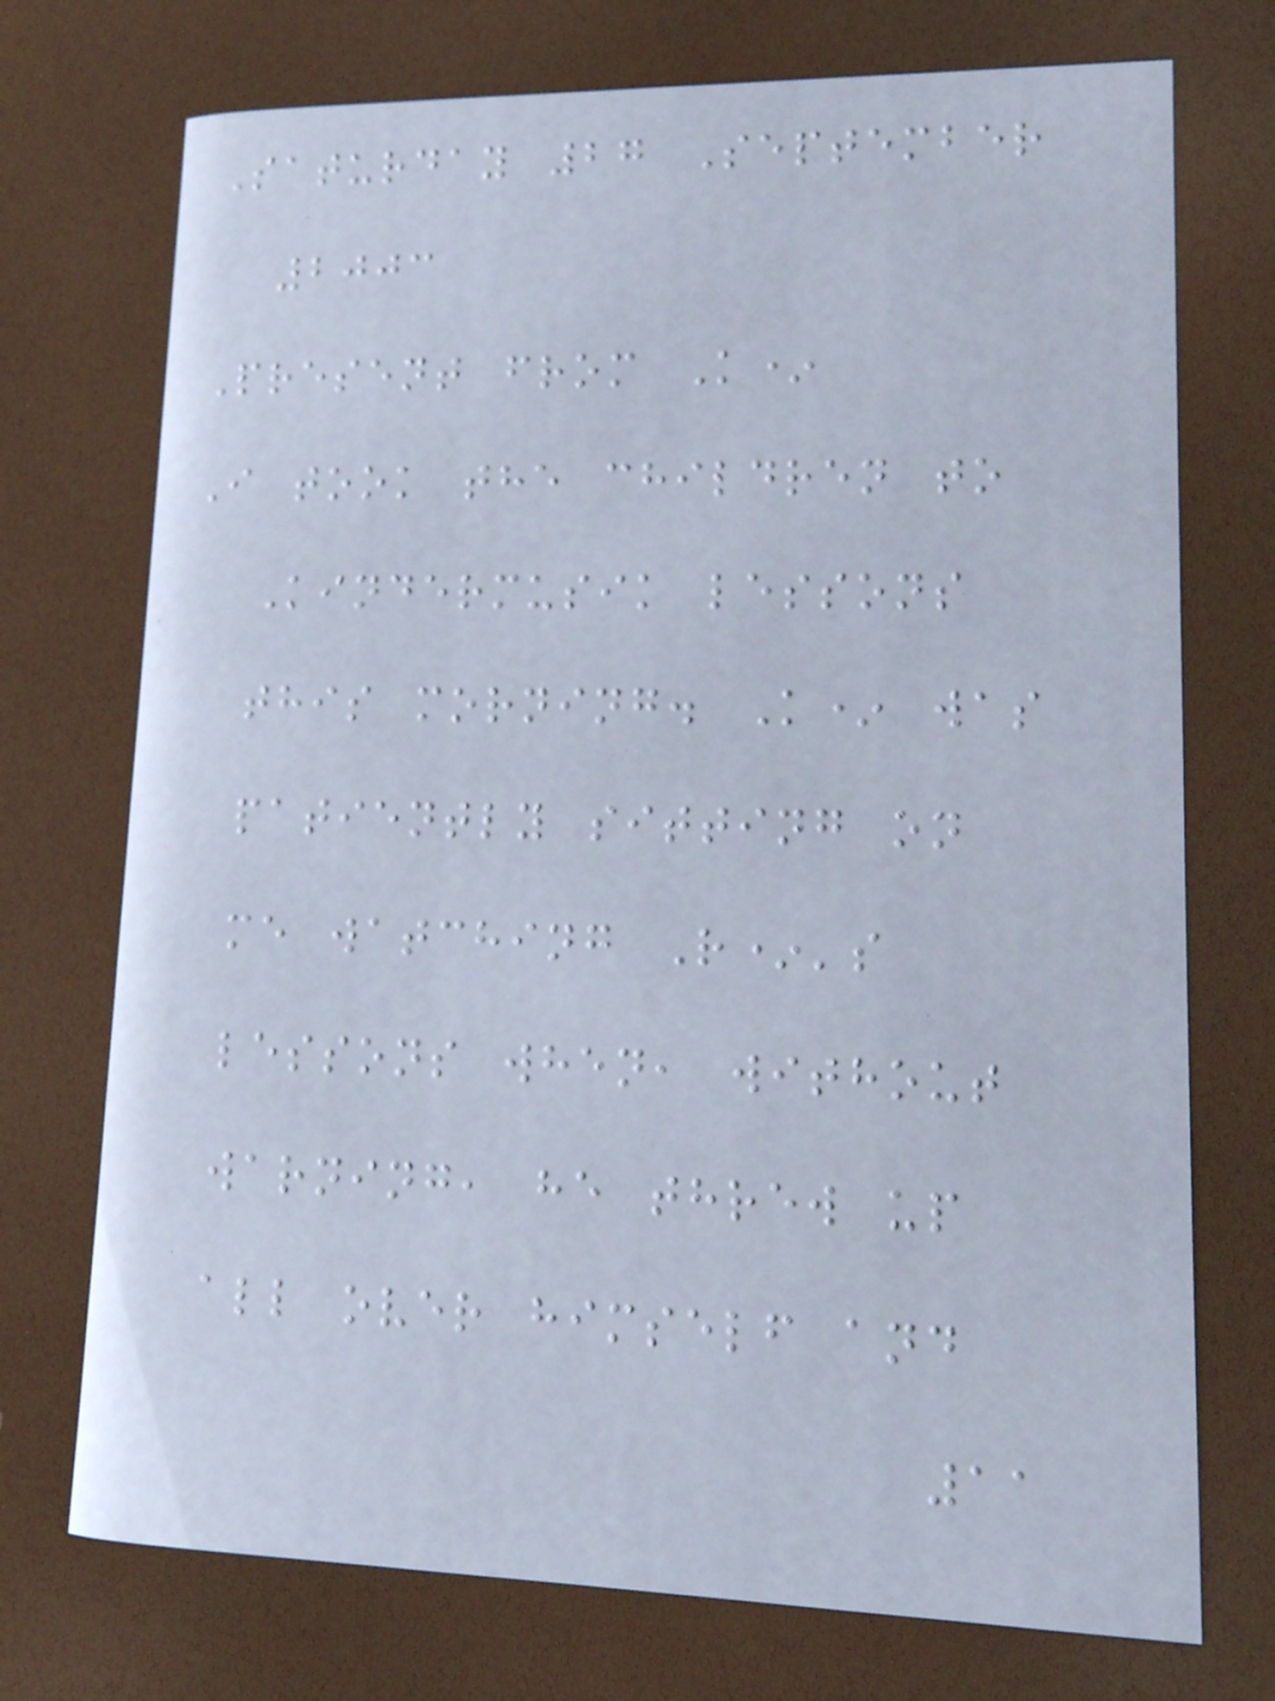Saturday 27 September
2003
Present from K*
I took the children to
Kindermusik lessons
this morning. K* was
patiently sitting on
me watching R*'s
lessons when, without
warning, he threw up
all over himself and
11
